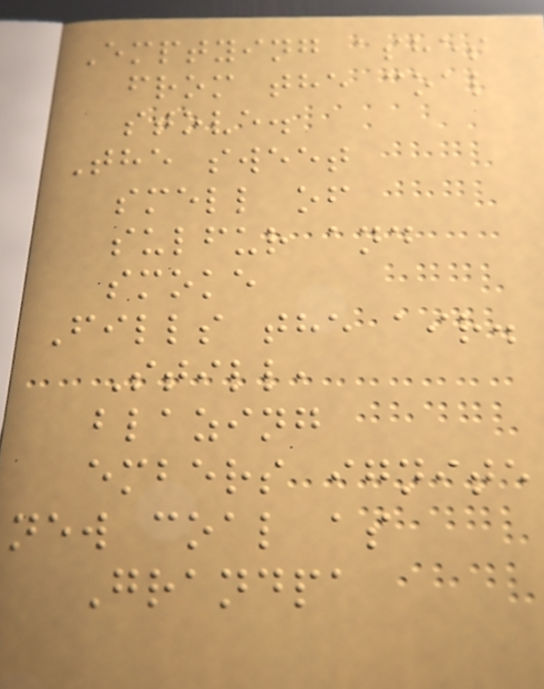Emptying ashes
from the coal
stove.
The sweet
smell of
sulfur and
smoke
Fills the air.
Still,
blazing
embers ignite
new coal as
Grandpa
